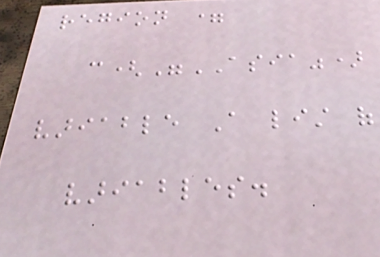region =
c("ASIA")
variable A list of
variables.
